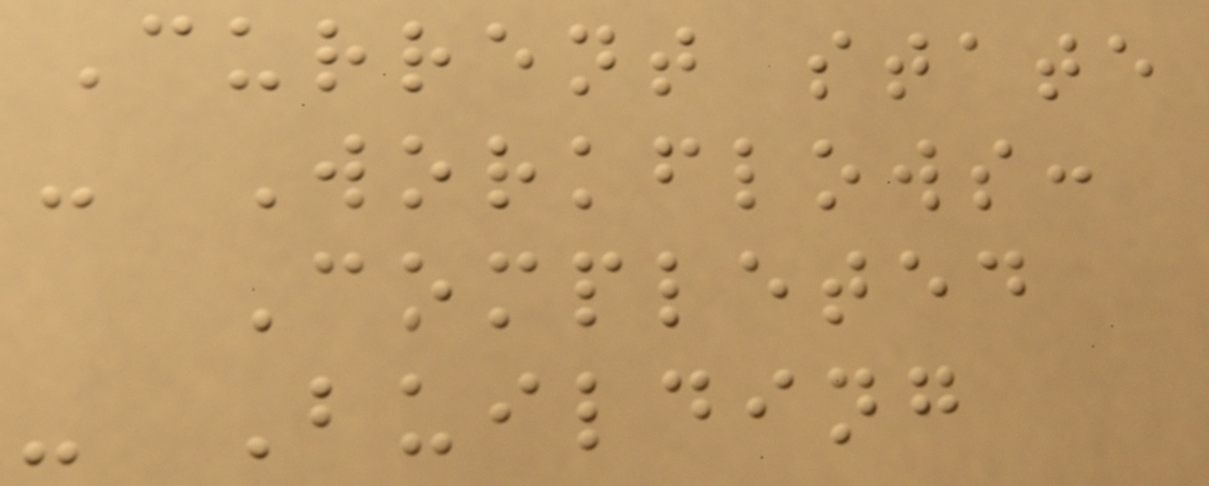Current state
- Workflows:
Completed
- Building
